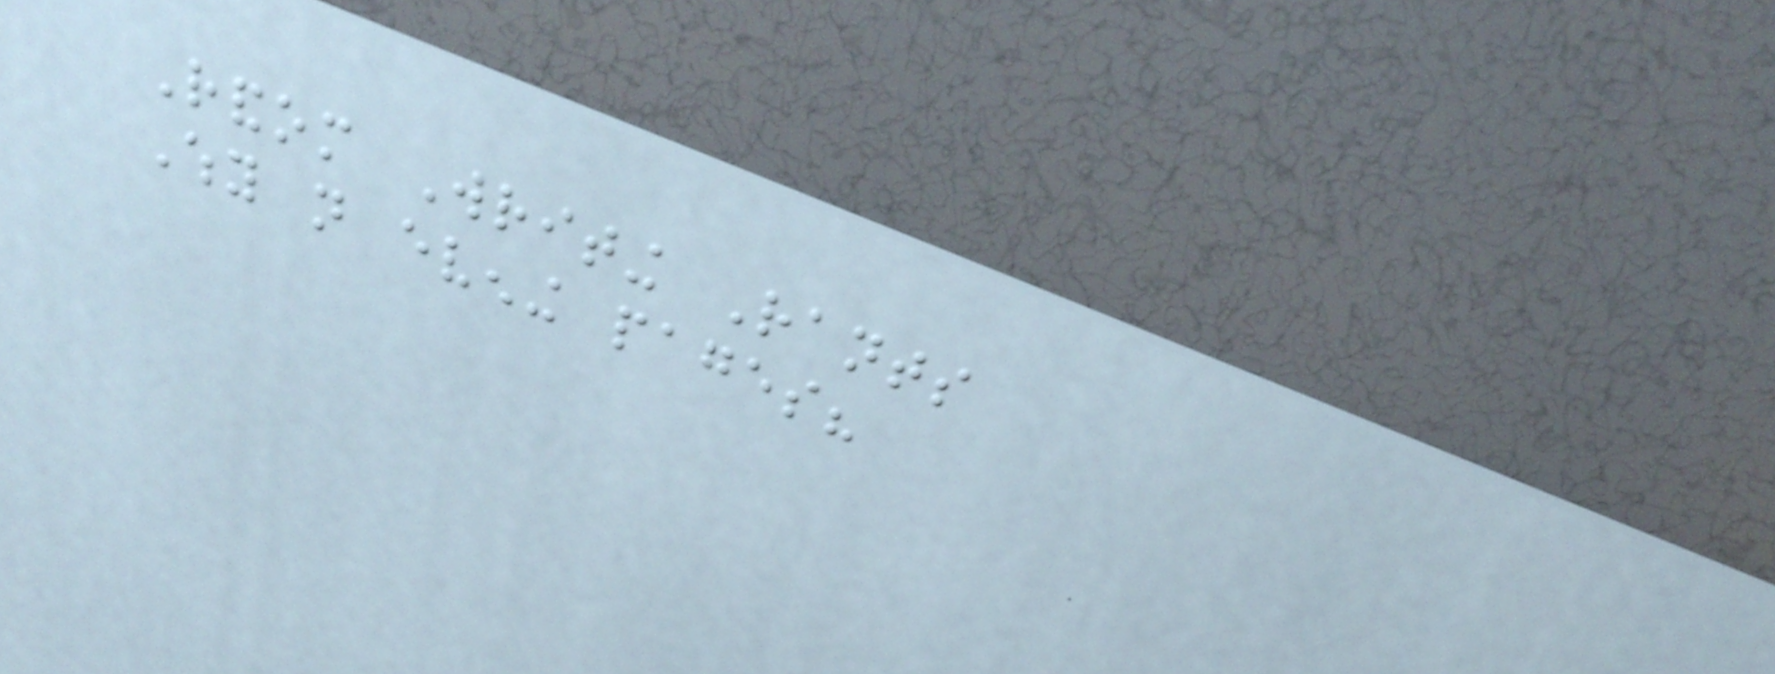Random Writing Rants
Why not evening pages?
